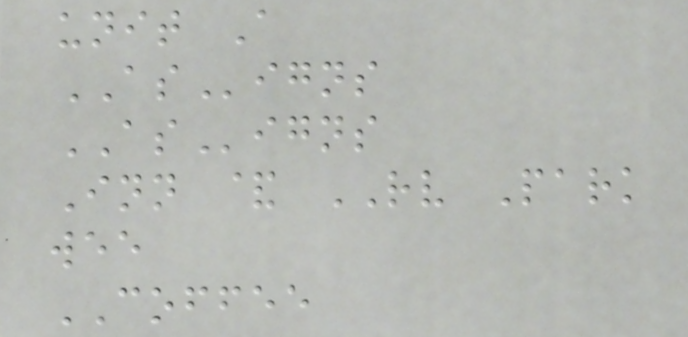unit A
ASigns
ASigns
Inn & RV Park
wee
COFFEE
